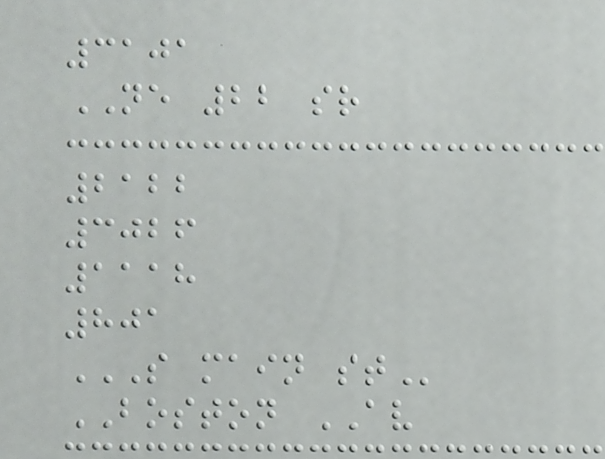3101
NE 22 sr
2122
3026
1118
801
S MAIN ST
BOSTON AV
